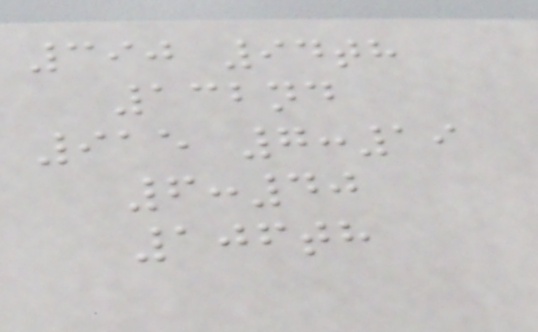390 94th
132nd
915 7:19
6:40
106th
